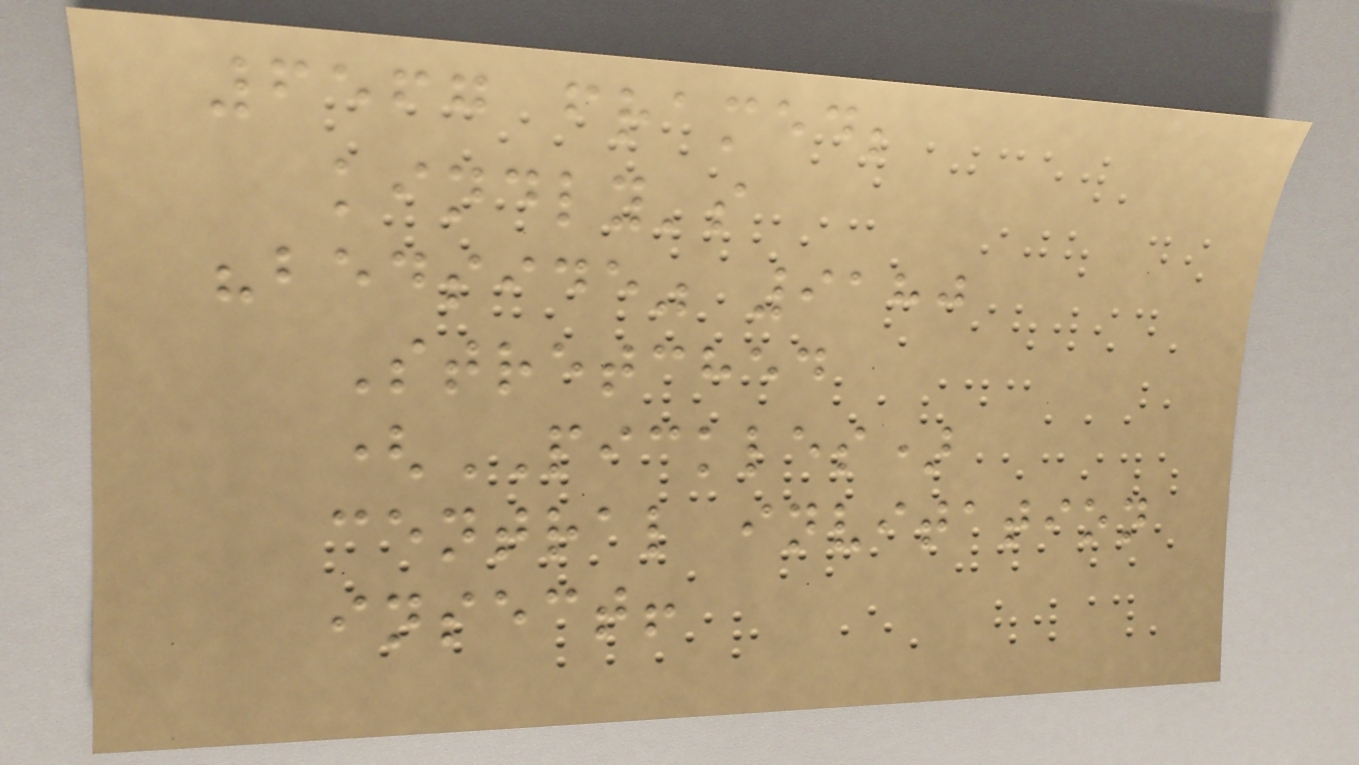6567 framed;
kindly's
"bedside" 9180
Stretched
(PICKLES)
central invitation
insect!
